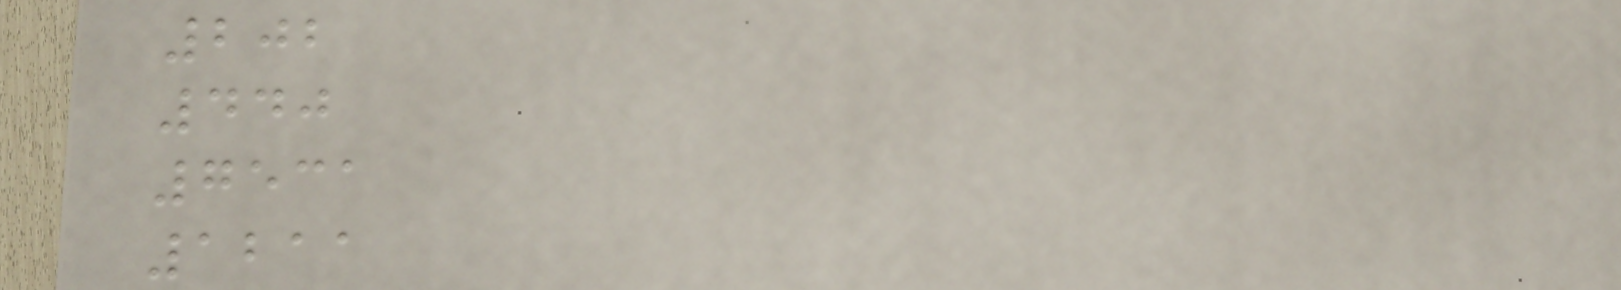202
440
7531
1211
